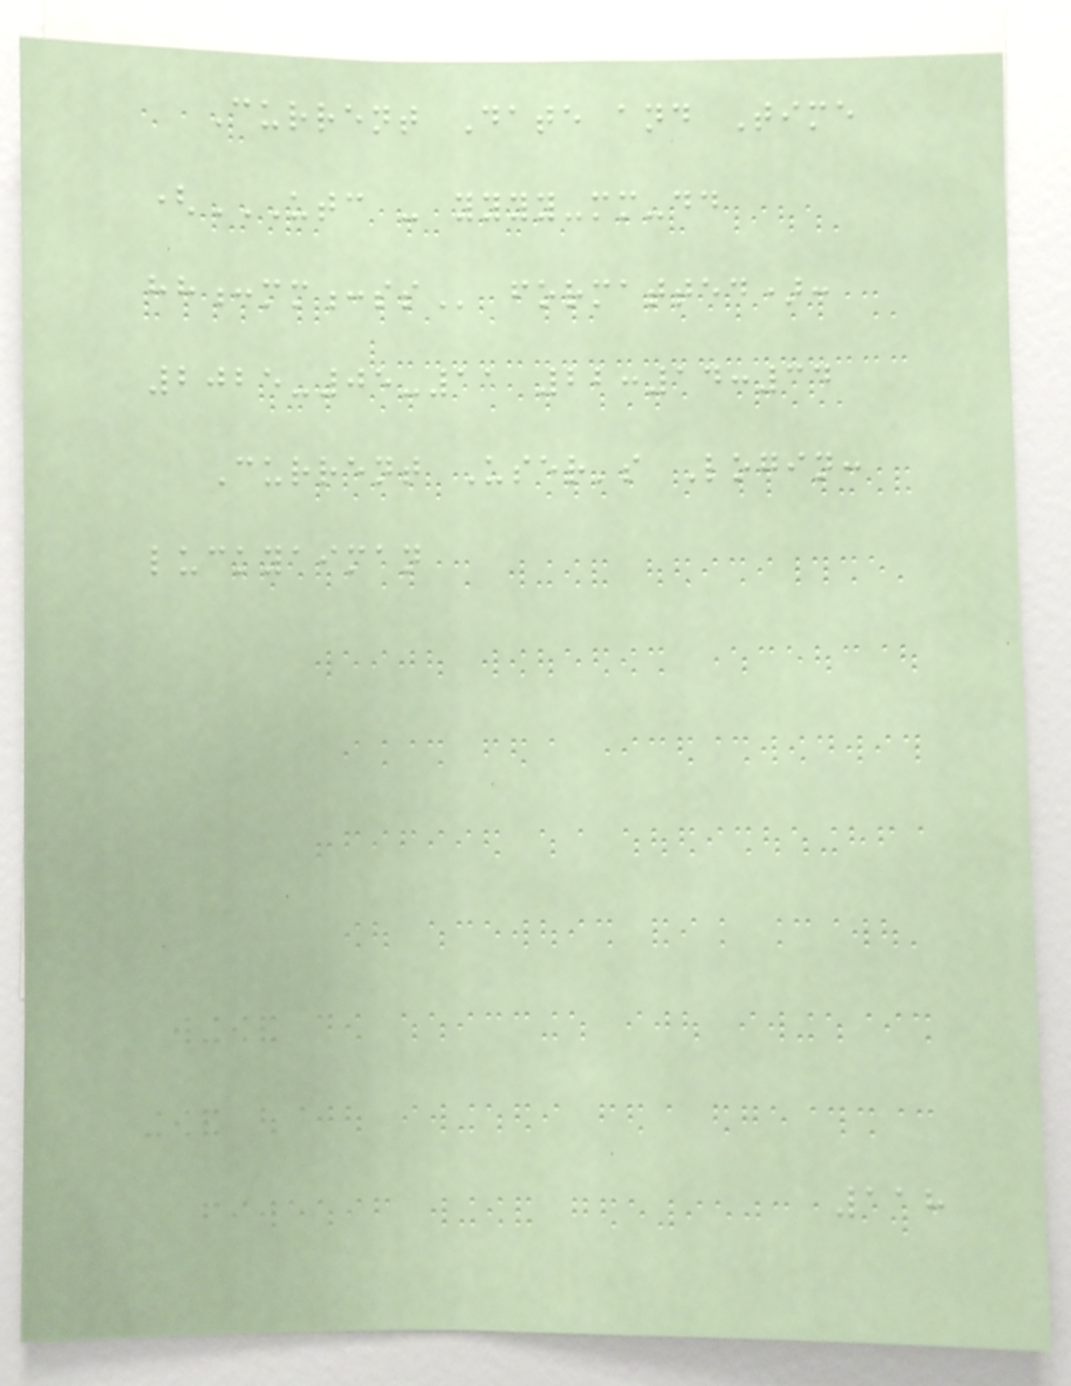Current Date and Time
(UTC - YYYY-MM-DD
HH:MM:SS formatted):
2025-05-11 22:14:34
Current User's Login:
luckyaiman
118
